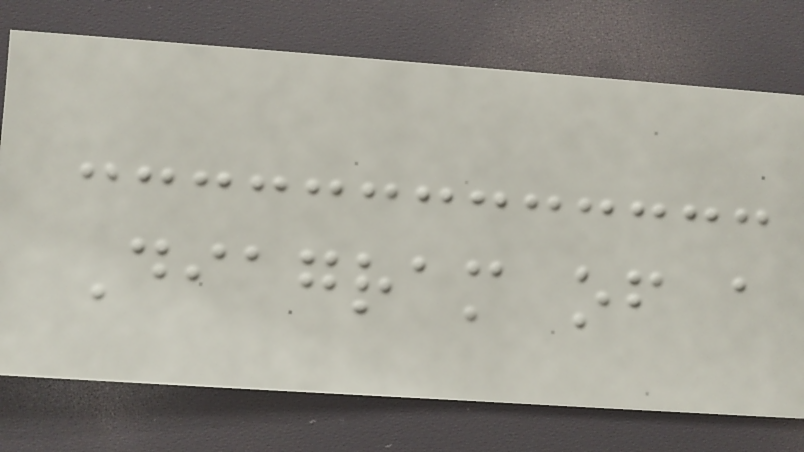Diagram of a
